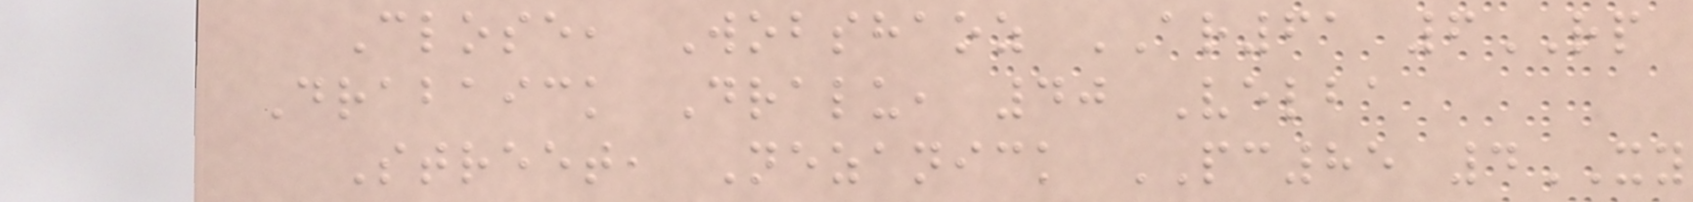Close, Wobshaoz AR61 6RP
Drabaick Dralu, 40 Velba
Street, Nezanick PC85 4XY
